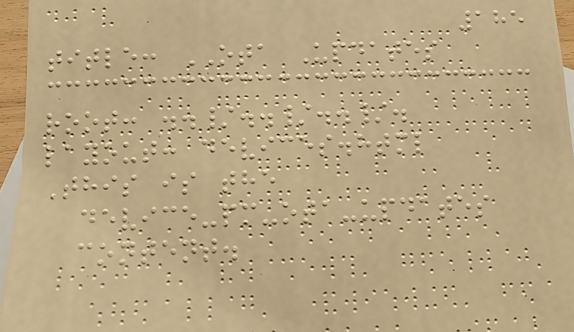185
title: OTA Updates
root: ../../../.
layout: devices.html
This is the
device-pm-ota-updates
content.
